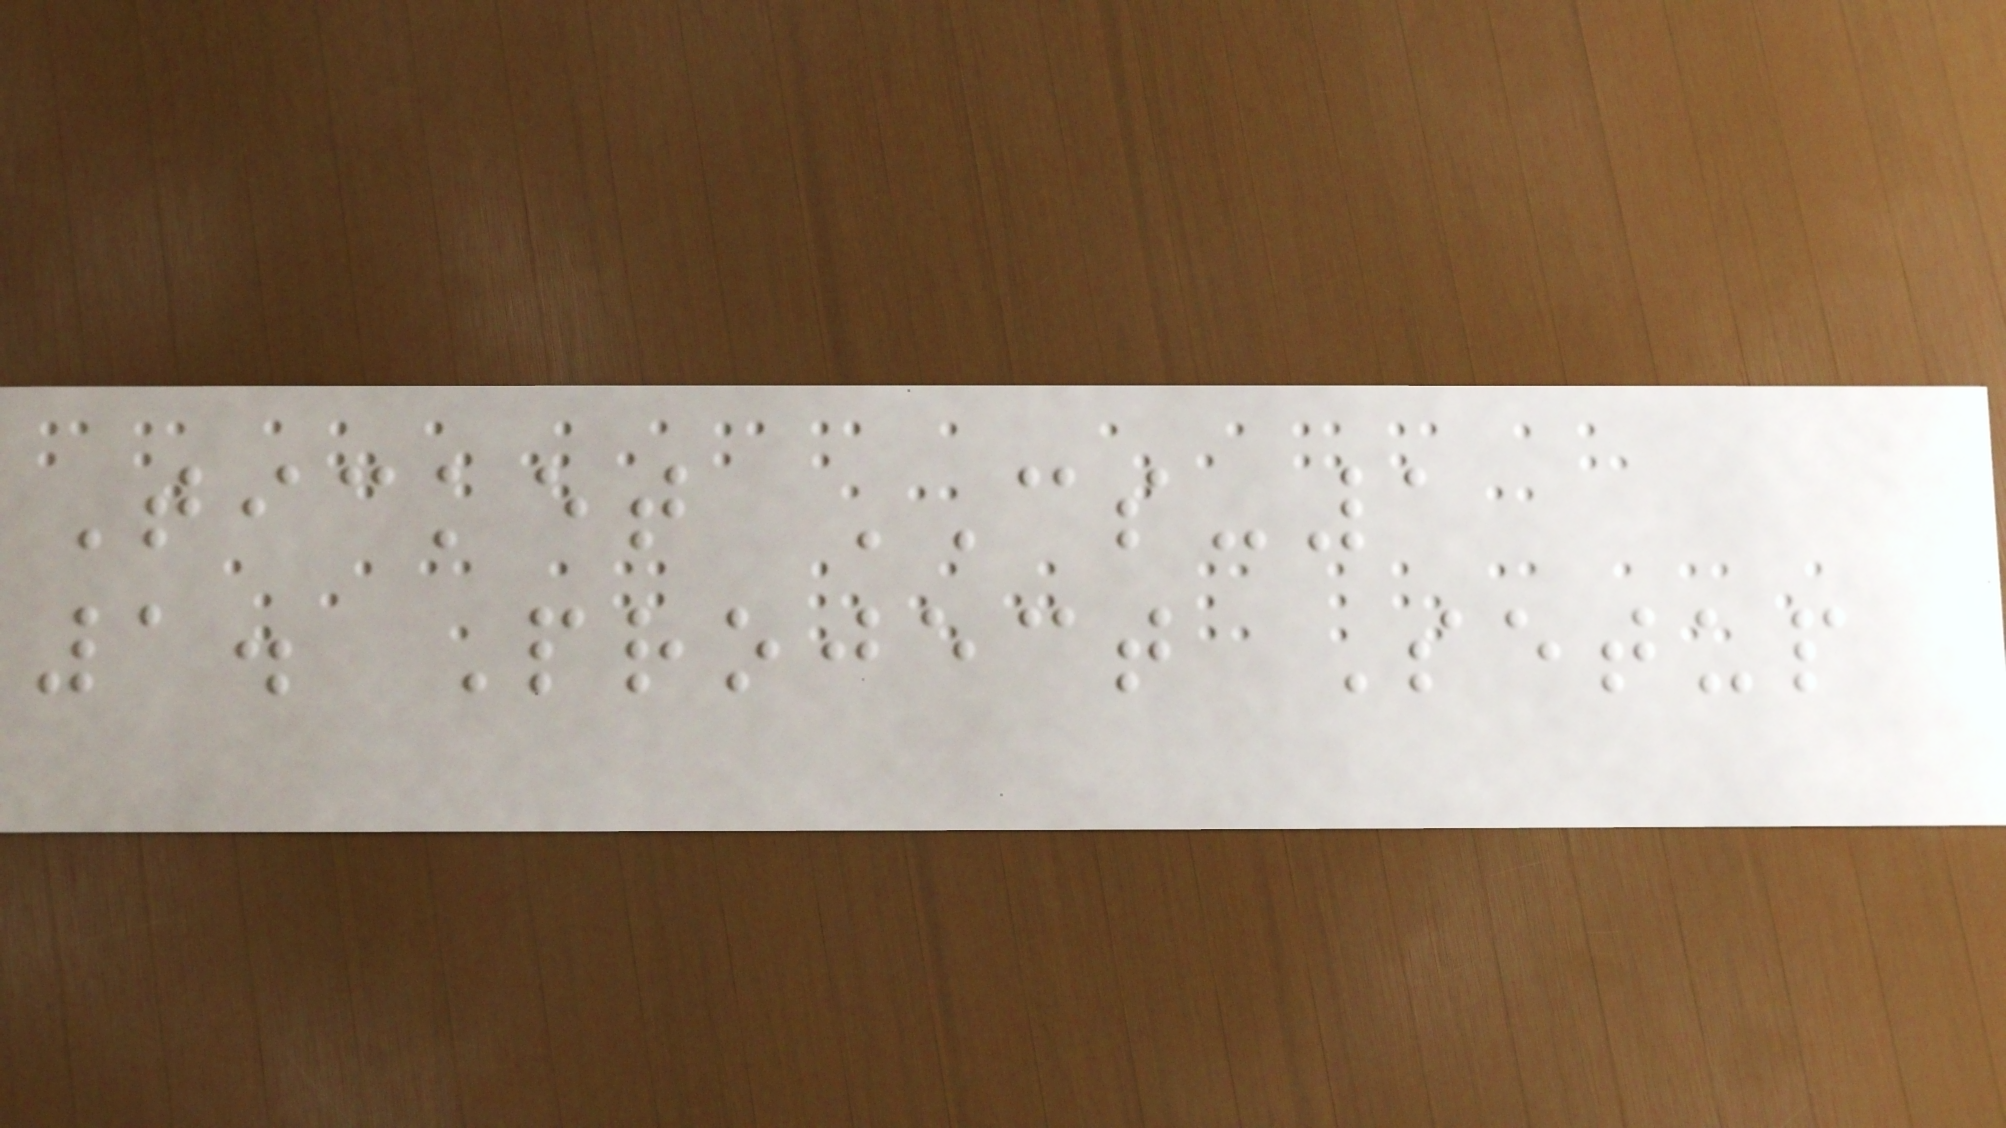Ticket CS-1
1. Project Setup
